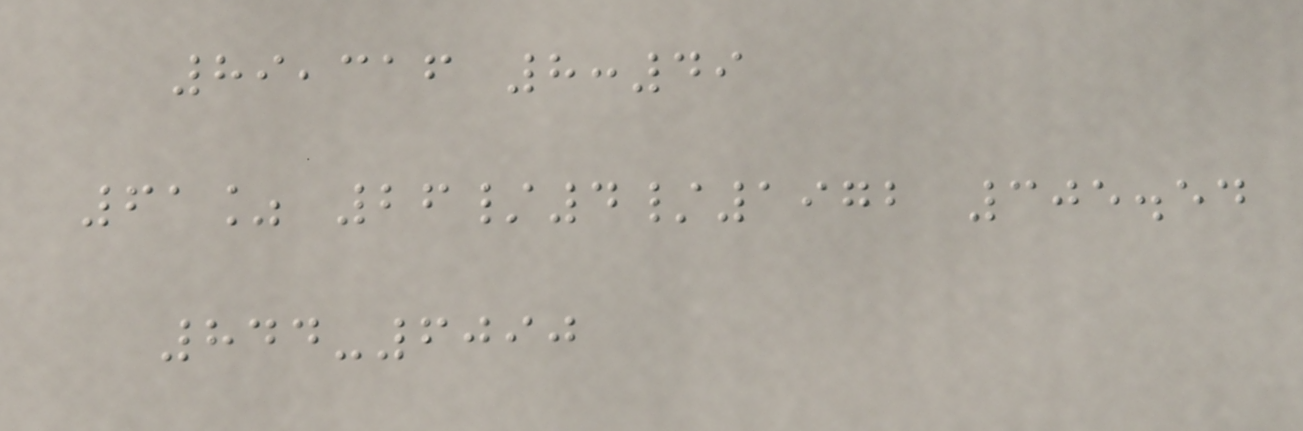89,316 8:49
61% 26/4/1972 305.54
844-6090
